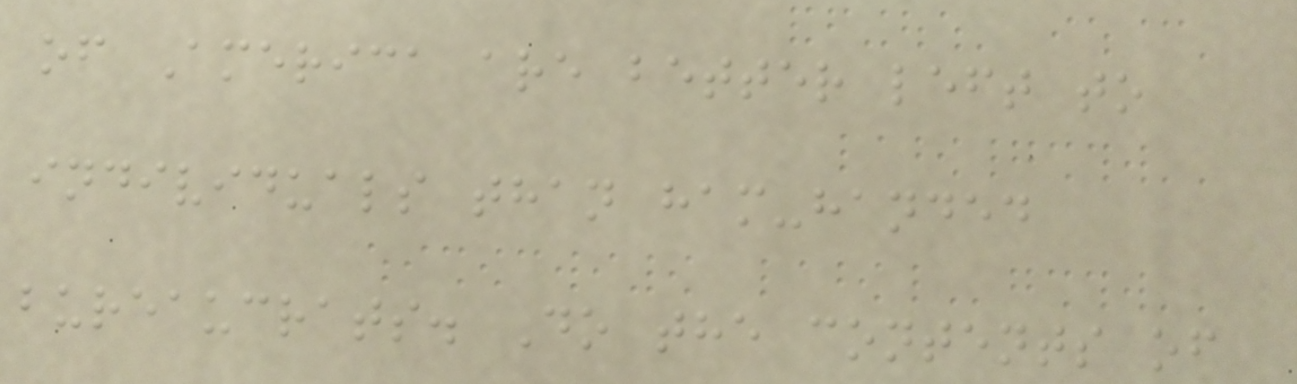of America are better left to
individuals than ham-handed
bureaucrats. Do the contents of
